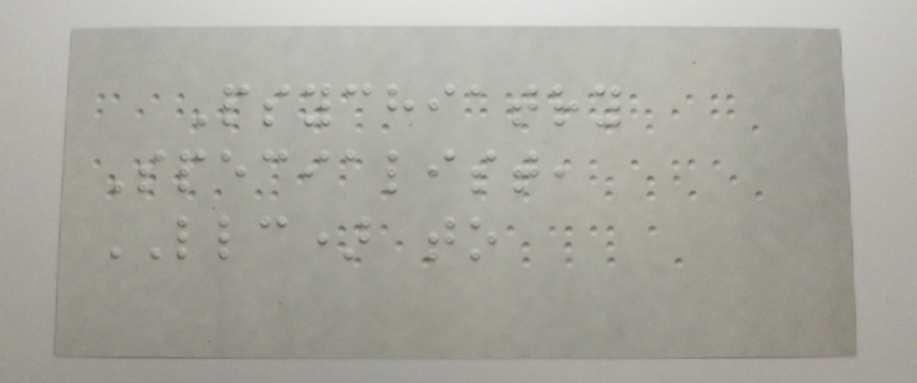Psychiatry
Specialist,
LLC) to
